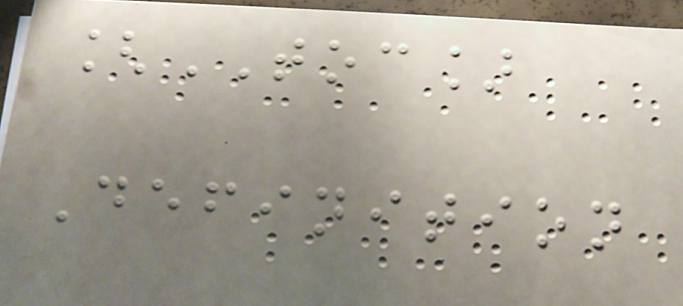[TOC]
Definition
